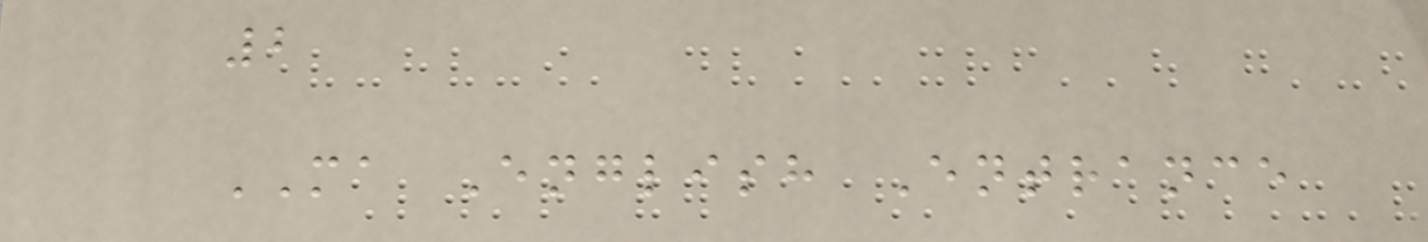2
MA English Entrance
